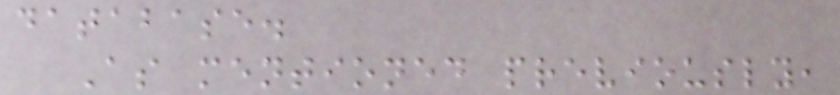database.
As mentioned previously,
